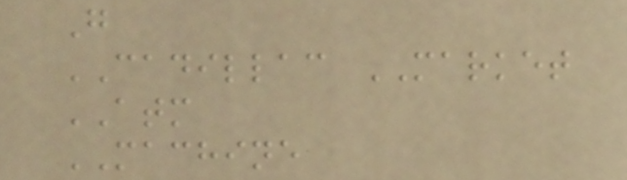G
CADILLAC MARKET
ATM
MACHINE
